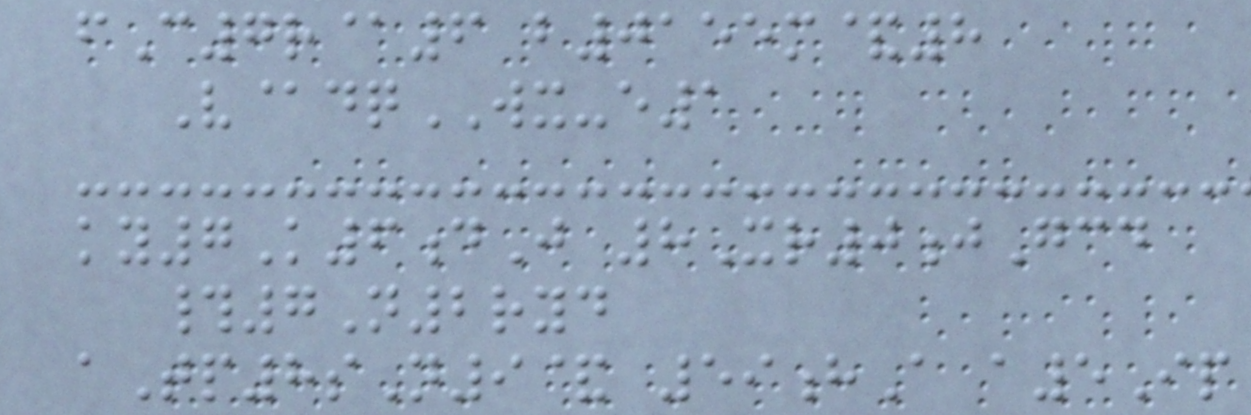fC7r@6 b0155m&8
V@dqWX-e1
ky7K6dJ 8Xr0jGcd
#7N2ryd
aTp8sN9& 59hA a5Ip
